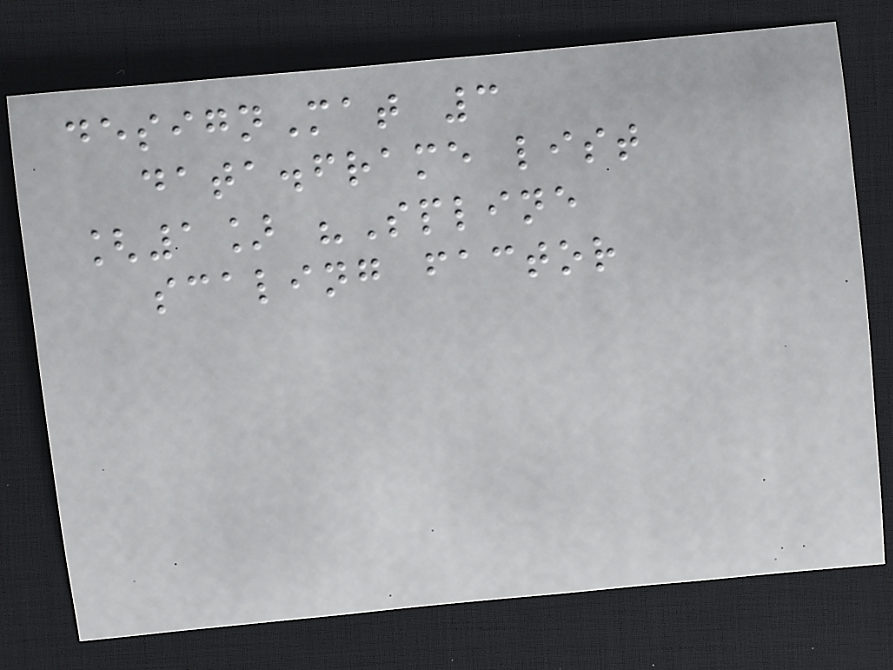designMat 3
data.frame list
[1] "Spline
scaling factor
